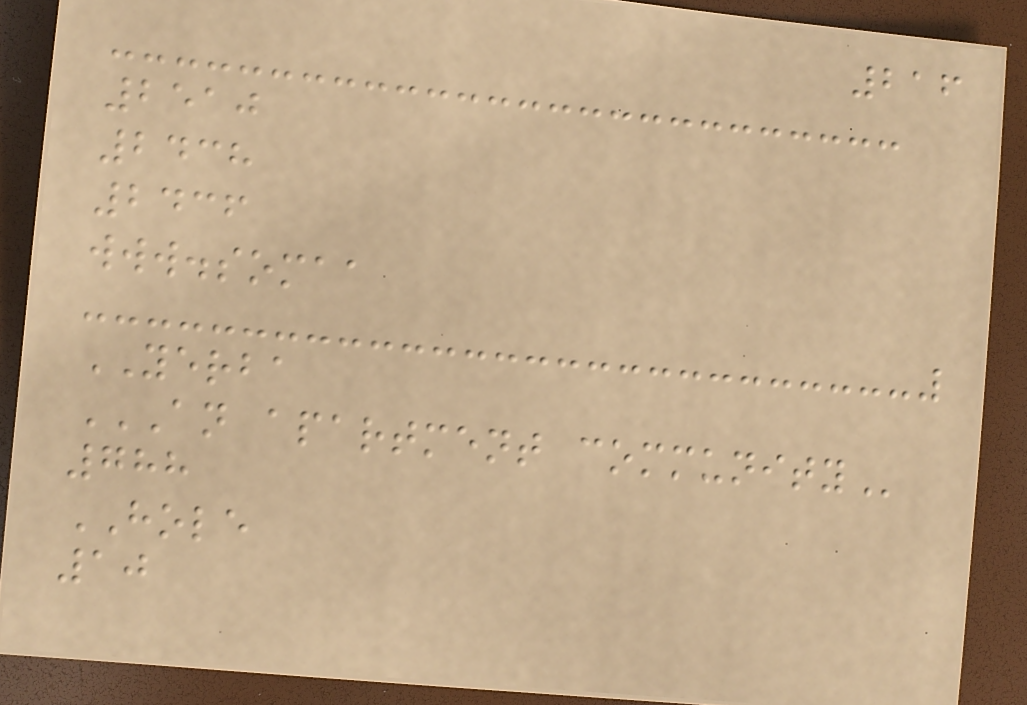216
2510
2438
2436
www.somaa
YERBA
AN APARTMENT COMMUNITY
788
HOLE
10
